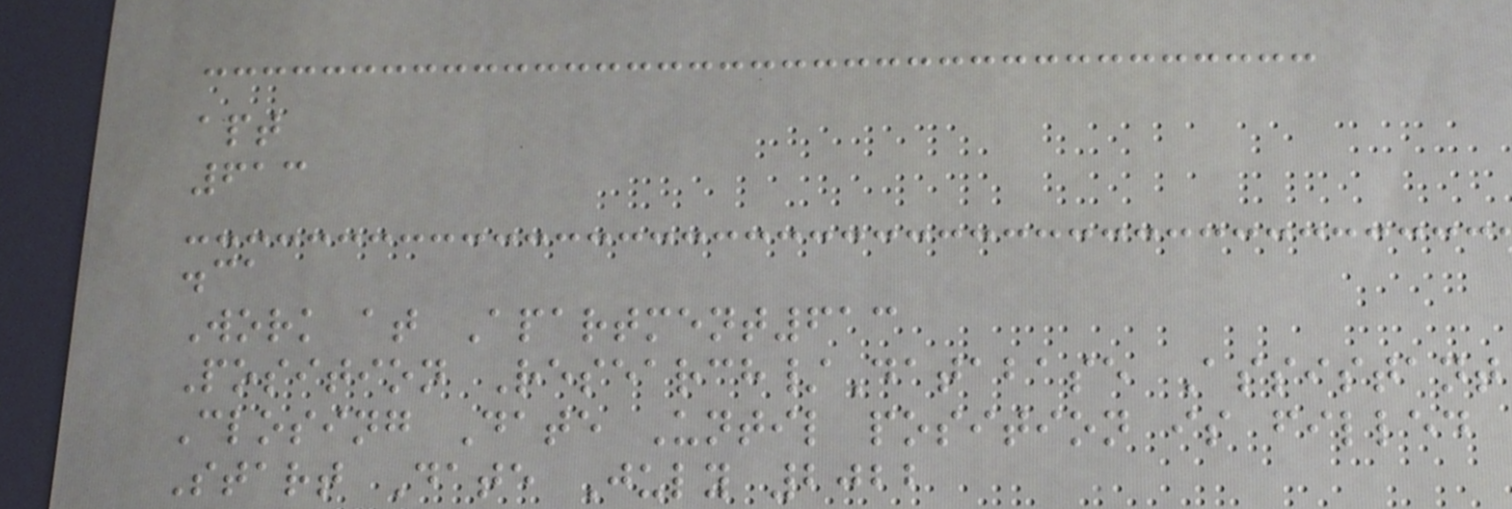apt
613
.ca
Work at Apartment613
Position Research/Database Assistant
Closing Date Until position is filled
Start Date July 2022
